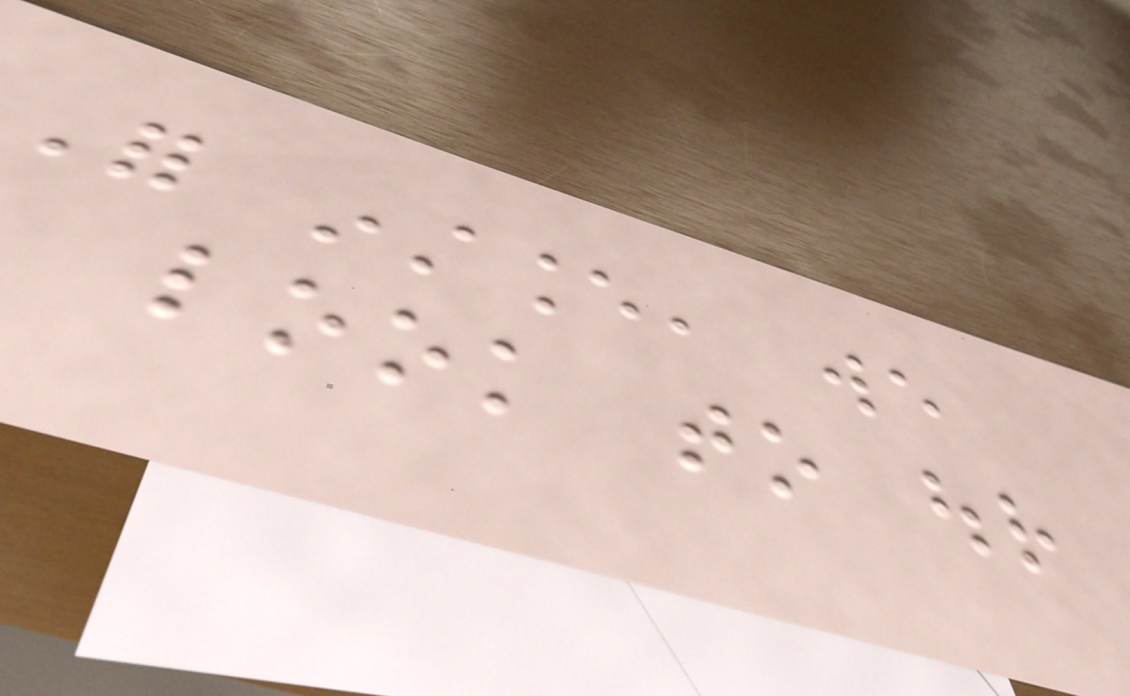For instance, we
look to our
